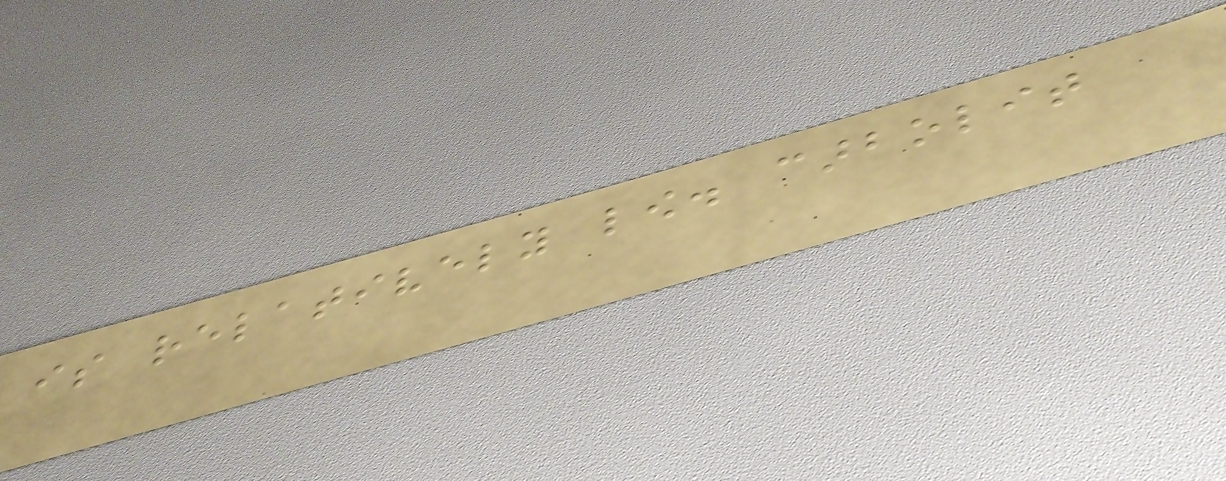is relatively low. carbolit
